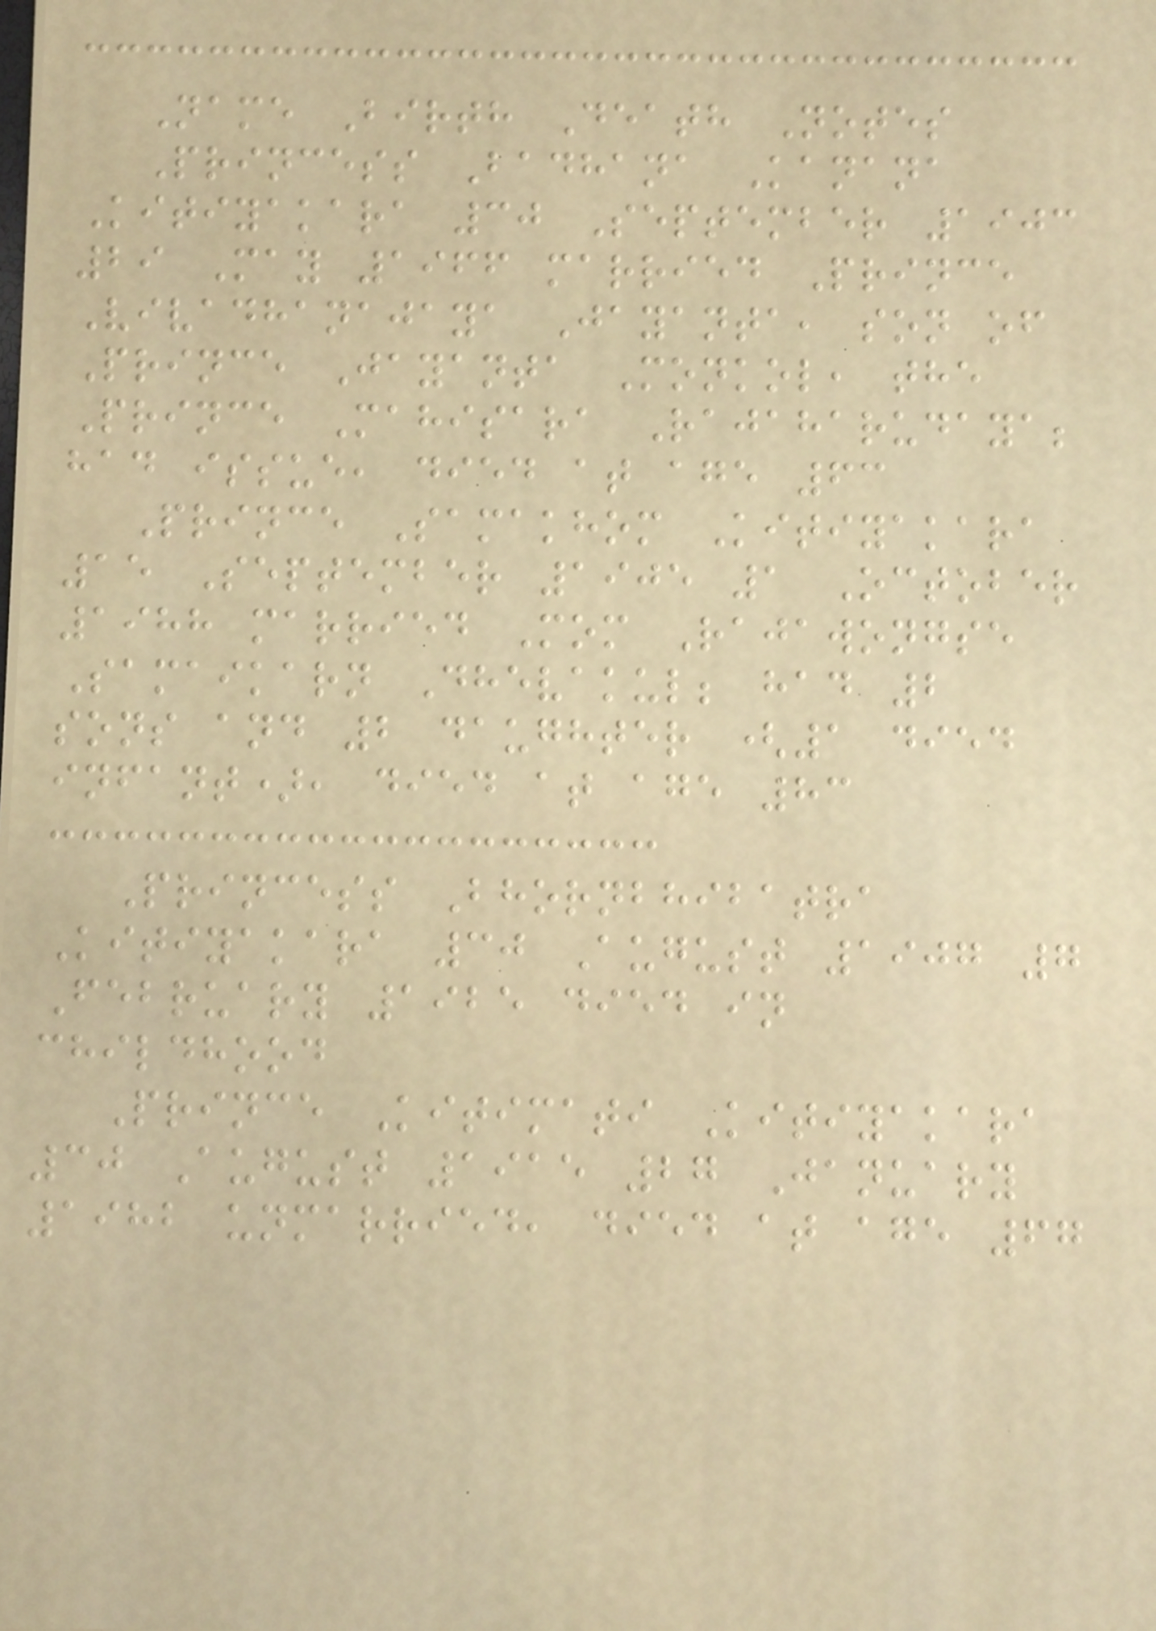Name Birth Death Notes
Princess Badhana Kanana
Kitiyakara 30 September 1903
29 May 1966 married Prince
Vivadhanajaya Jayanta, son of
Prince Jayanta Monkol, the
Prince Mahisara Rajaharudaya;
had issue, died at age 63
Prince Samakhom Kitiyakara
15 September 1905 1 October
1988 married Mom Rajawongse
Samaikarn Dhevakul; had 2
sons and 2 daughter (1 died
infant), died at age 83
Princess Bhornbhibatra
Kitiyakara 30 August 1907 7
February 1925 died in
childhood
Prince Kitimati Kitiyakara
30 August 1915 27 January
1982 unmarried, died at age 67
